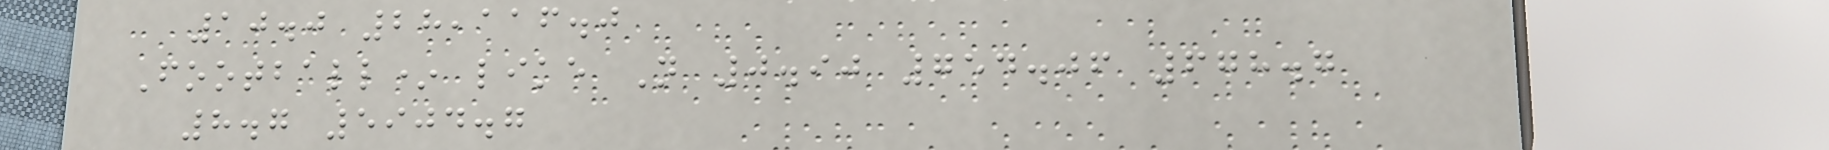10.0 28,116.0
Football* like N 0.90 754.06 678.7
8.7 5904.7
